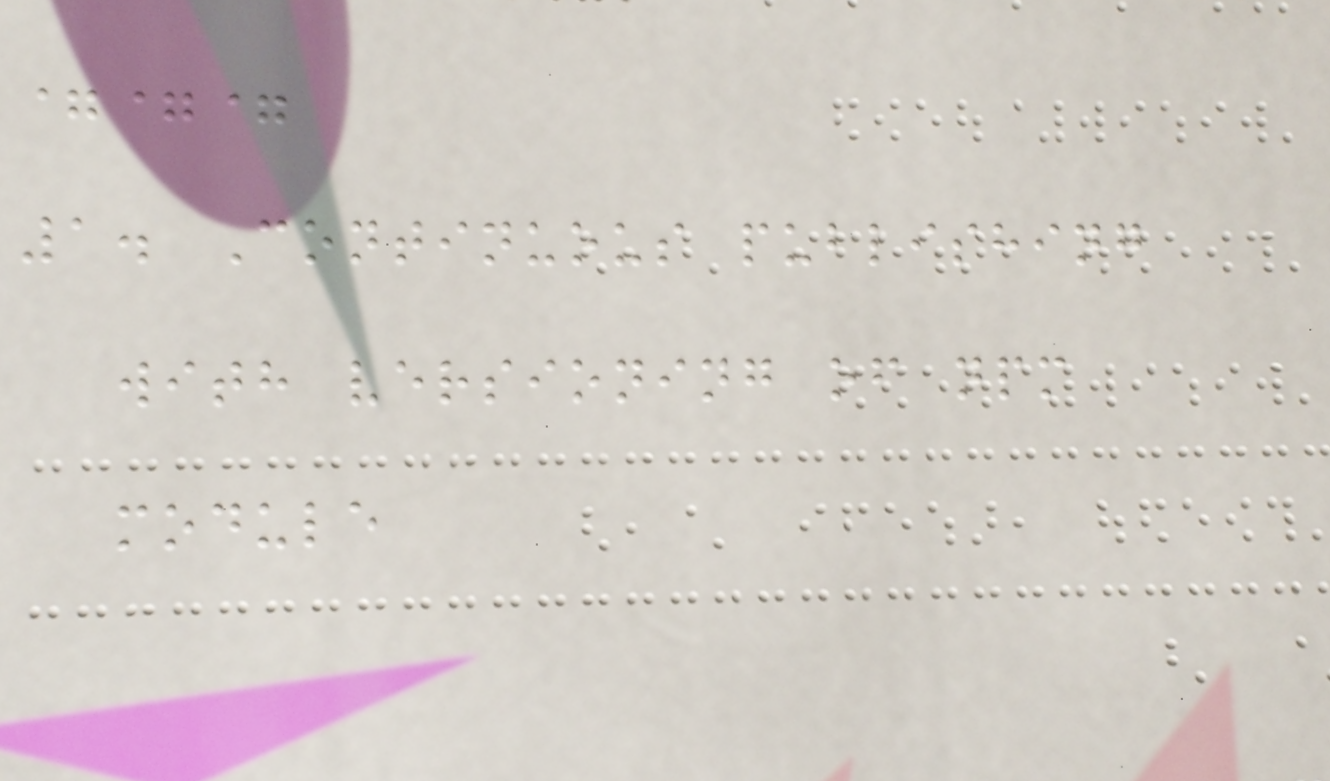===
1. Continuous publishing
with versioning of npm
module
